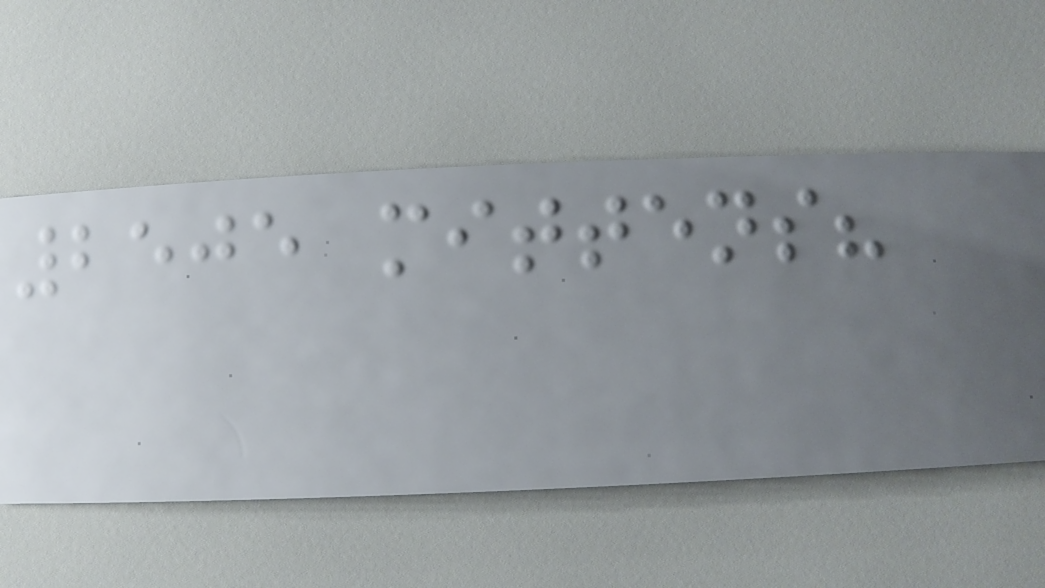2505 mittens?
